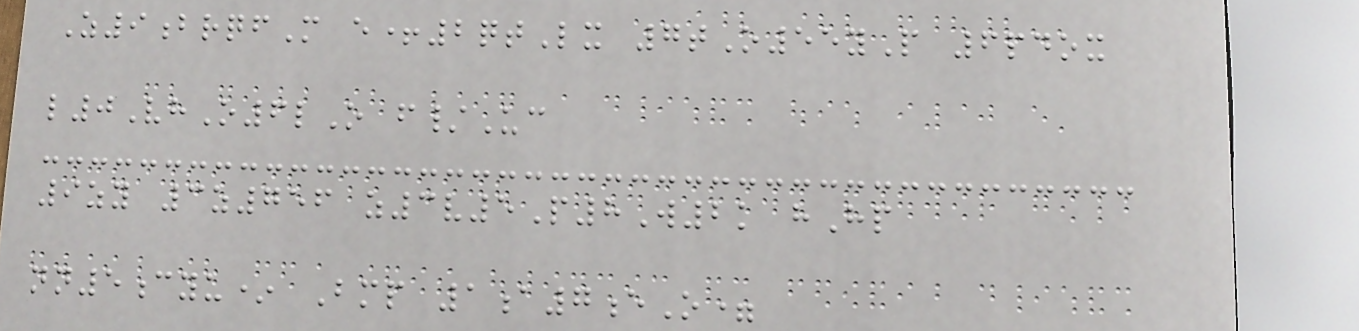Z9brqfM e+2qtLx 7tO55yP 6pdox
l0VhO6lO f/Uc
9zy 3z756 z3v5P8W2k hHp
nn5cyu* Bmp 1a7eO=
